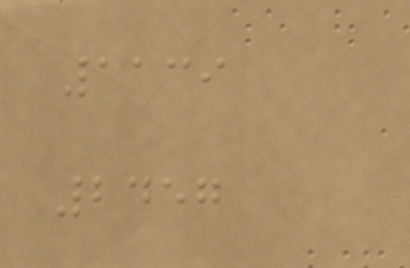1139
2457
